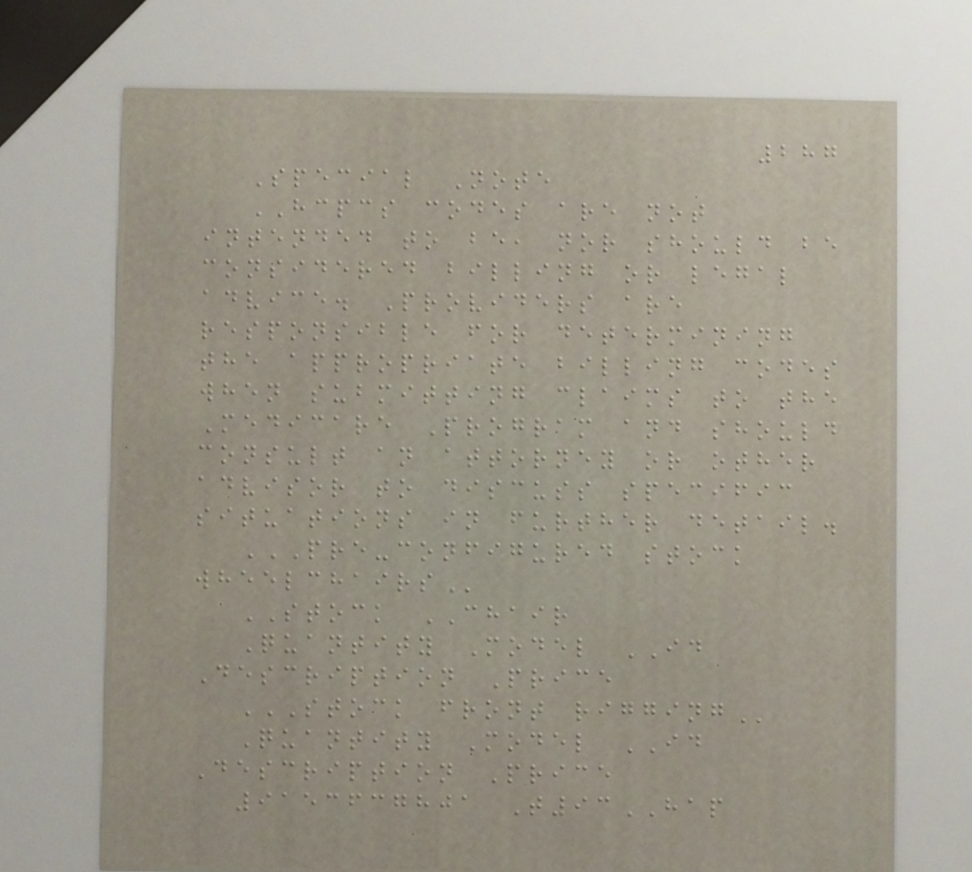287
Special Note
HCPCS codes are not
intended to be, nor should be
considered billing or legal
advice. Providers are
responsible for determining
the appropriate billing codes
when submitting claims to the
Medicare Program and should
consult an attorney or other
advisor to discuss specific
situations in further detail.
PRE-CONFIGURED STOCK
WHEELCHAIRS
STOCK CHAIR
Quantity Model ID
Description Price
STOCK FRONT RIGGING
Quantity Model ID
Description Price
9153637801 T93HAP
